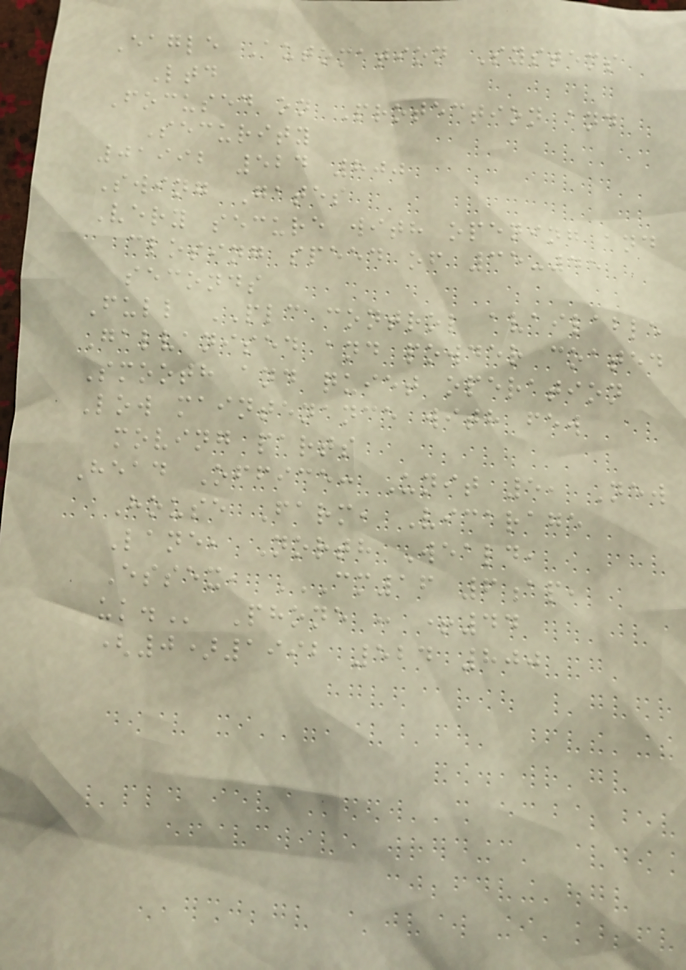Eagle Automation Systems
Ltd
Focused on Protection and
Security
01992 524 800
Swing Gates
Very secure with opening and
closing speed of 35-45
seconds
Full PLC control available
Galvanised and powder coated
Smooth and quiet operation
Low maintenance with few
moving parts
Head Office: Unit 5, New
House Farm, Vicarage
Lane, North Weald,
Essex, CM16 6AP,
UK. Phone : +44
(0)1992 524 800
